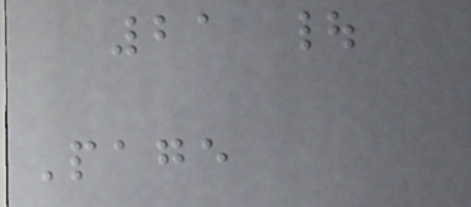21 |
Page
